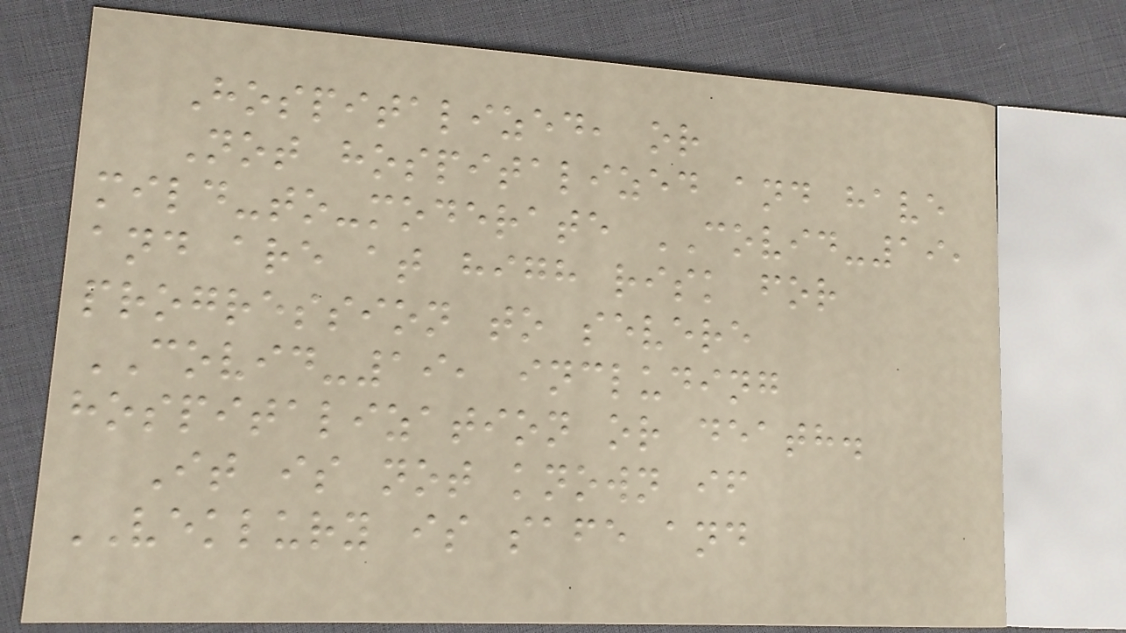Hospitalized, or
Not hospitalized and have
mild-to-moderate COVID-19,
and are at high risk for
progression to severe
COVID-19, including
hospitalization or death.
It is not known if
VEKLURY is safe and
